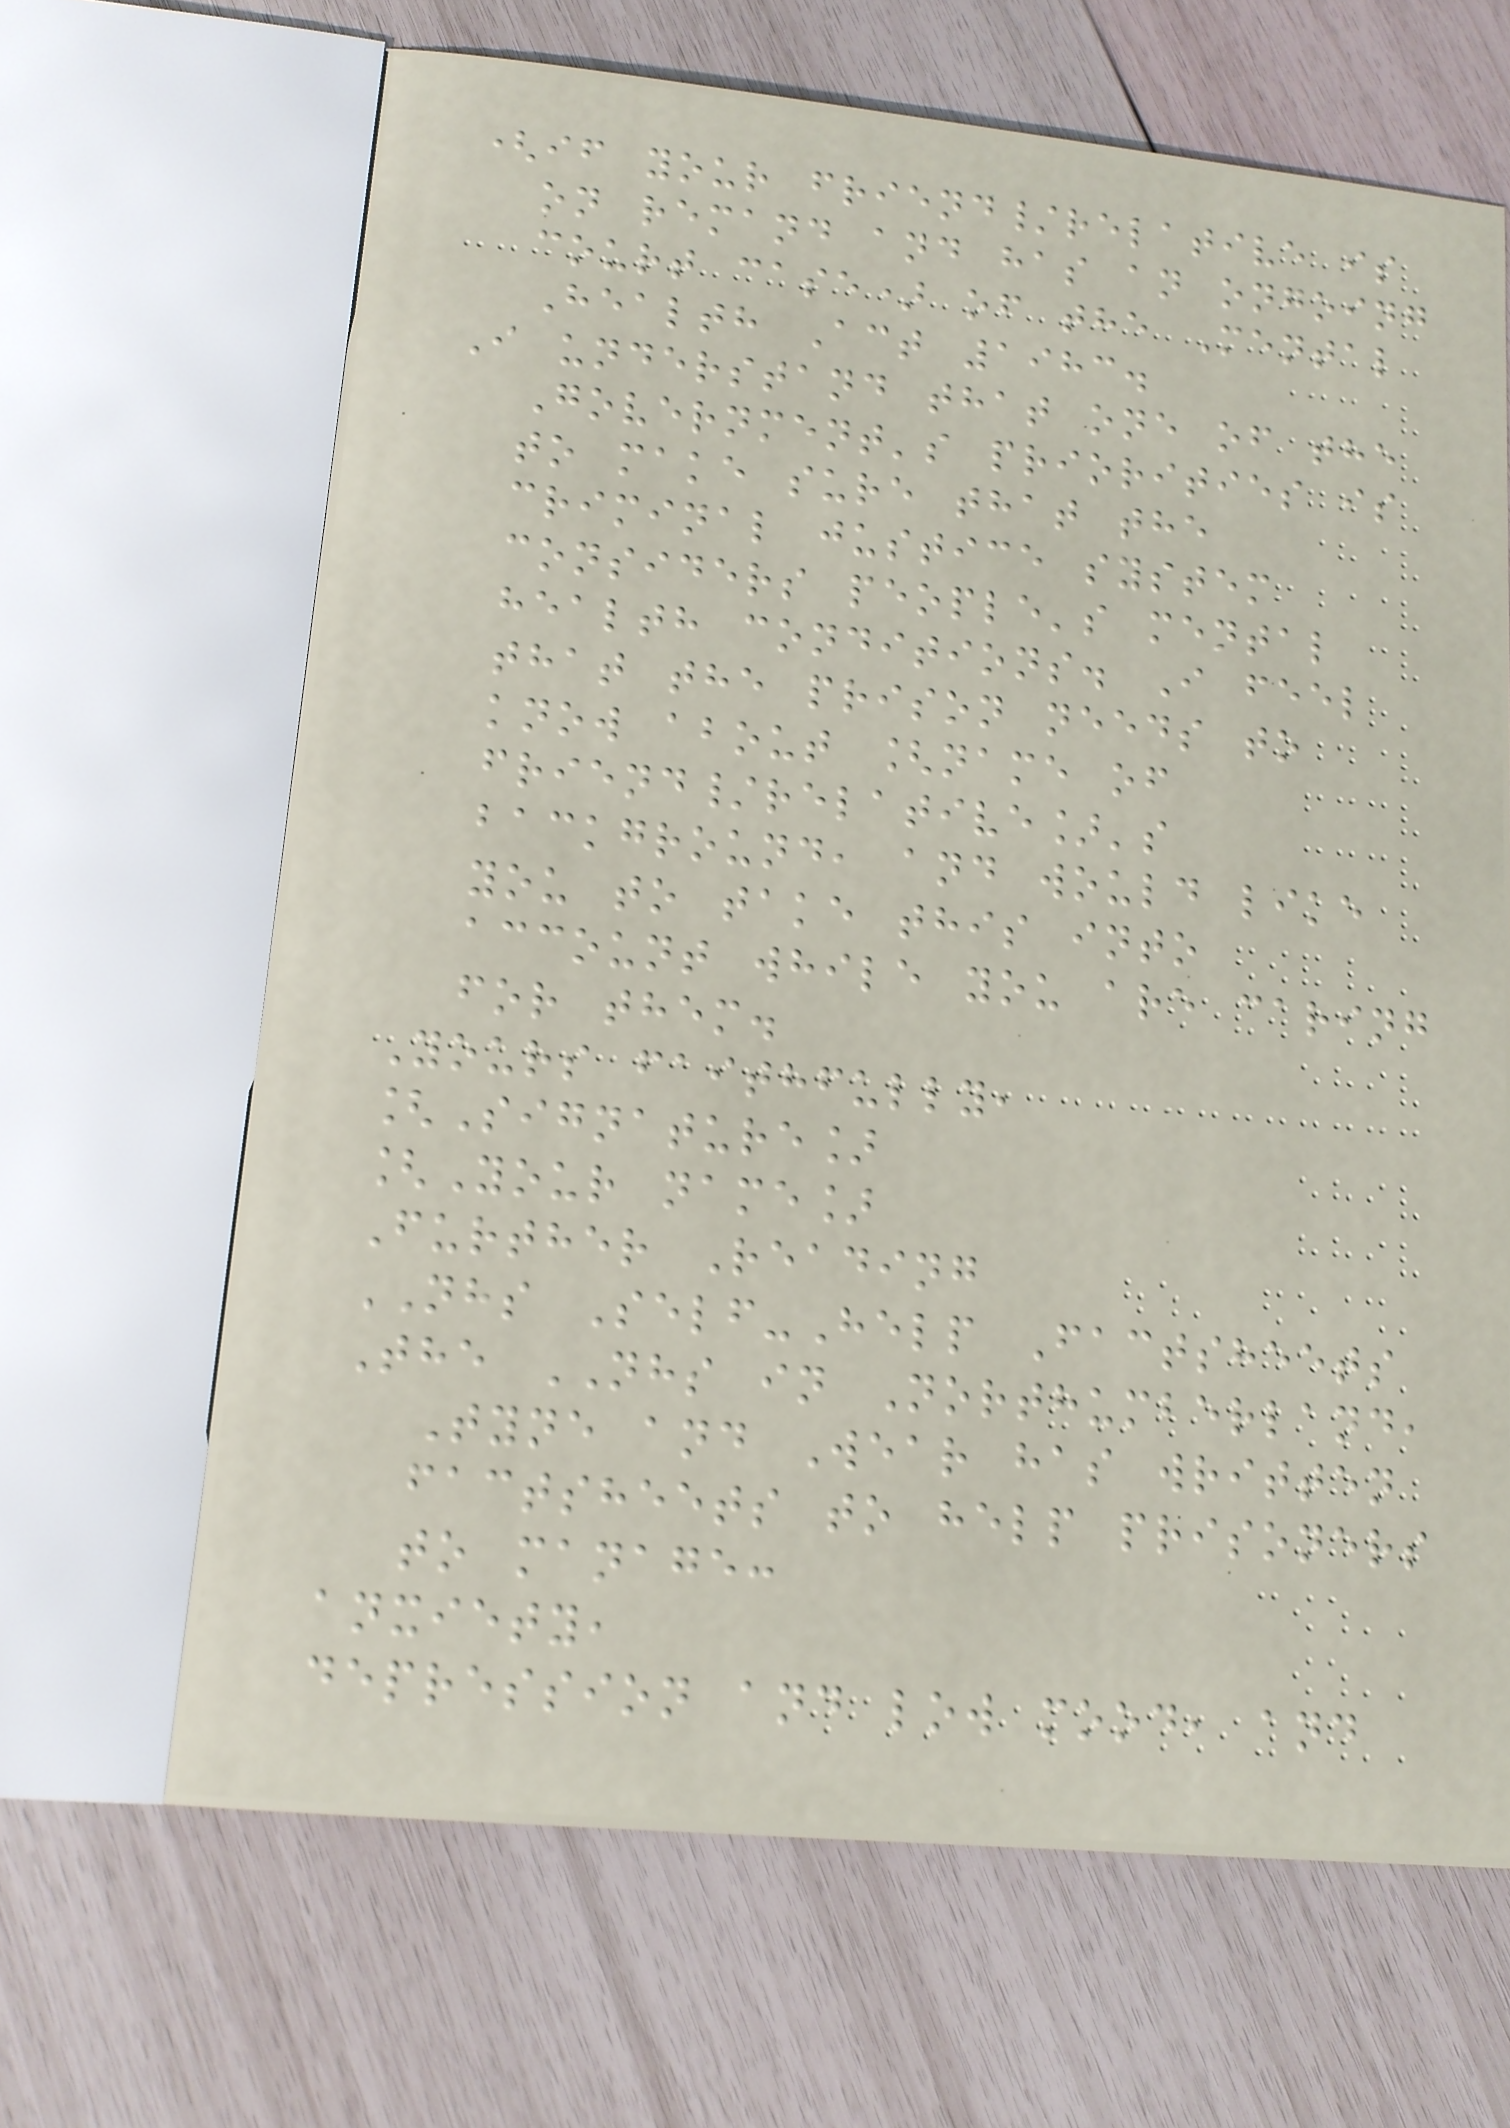(if your friend/relative is
on remand and has an ongoing
court case) of the Mental
Health Act 1983.
I understand that one of the
Government's priorities is
to make sure that the
criminal justice system
considers people's mental
health conditions. I feel
that the prison needs to
know about [name of
friend/relative]'s
background, and would like
you to take this into
account while you are caring
for them.
Yours faithfully,
[Signature]
[Your name]
Further Reading
NHS Self-Help Factsheets
The NHS in Northumberland,
Tyne and Wear has written
factsheets to help prisoners
to manage:
anxiety,
depression and low mood, and
